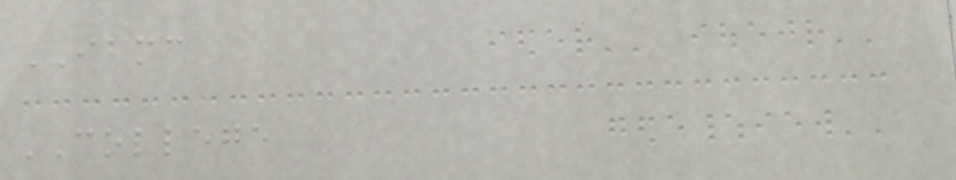IBMC
COLLEGE
